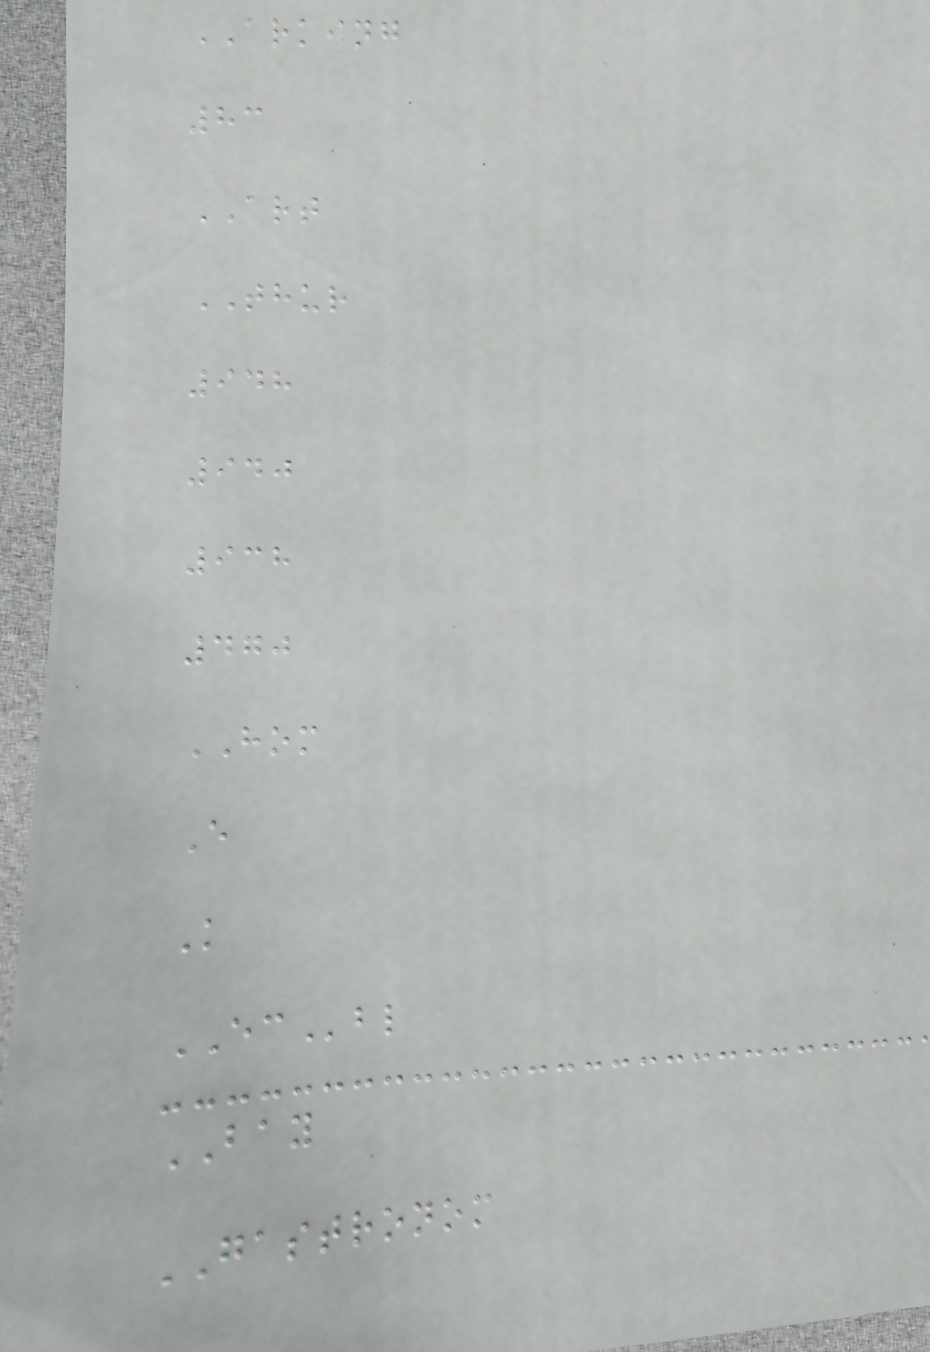ARKING
83
ART
THUR
948
940
938
470
HOM
E
K
ECbl
BAY
GASTRONOM
